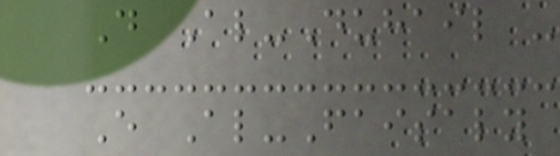D Al-Duhail -
E Al-Faisaly
